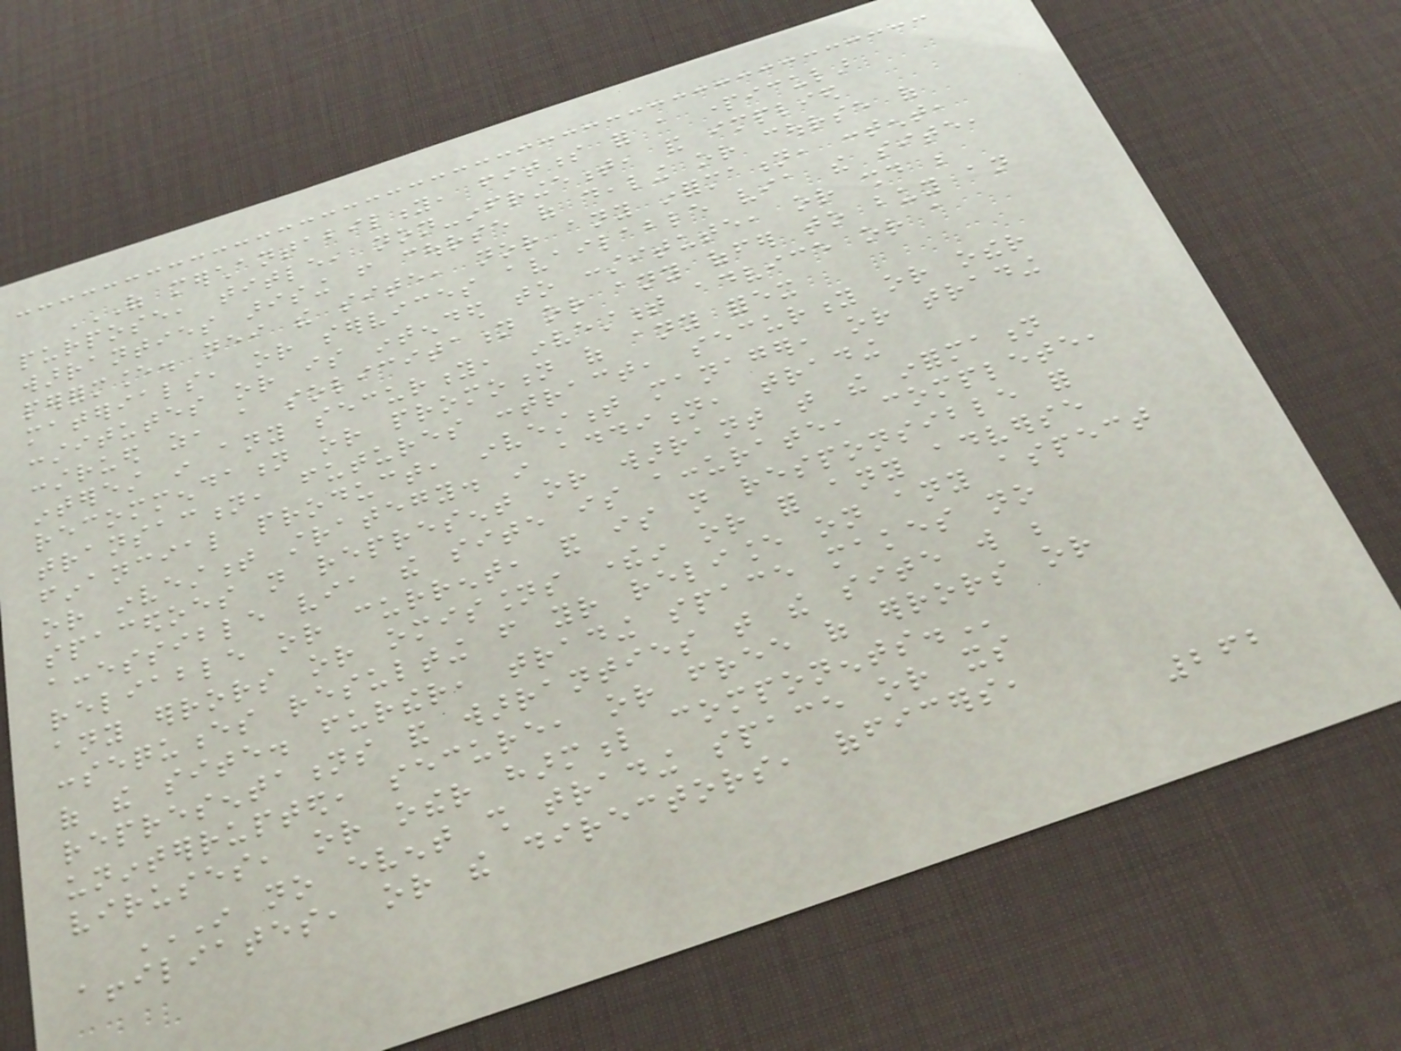OF MERCHANTABILITY, FITNESS FOR A PARTICULAR
PURPOSE, TITLE, NON-INFRINGEMENT, AND IMPLIED
WARRANTIES ARISING FROM COURSE OF DEALING OR COURSE OF
PERFORMANCE. NEITHER THE SITE, NOR ANY INFORMATION, CONTENT,
MATERIALS, OR SERVICES AVAILABLE VIA THE SITE,
CONSTITUTES OR IS INTENDED TO CONSTITUTE, OR SHOULD BE
CONSTRUED AS, A SOLICITATION OR ANY OFFER TO BUY AN
INTEREST IN ANY SECURITY, INVESTMENT ADVICE OR A
RECOMMENDATION OR PROMOTION OF ANY FOREX
TRANSACTION, FUTURES CONTRACT, SECURITY OR OTHER
FINANCIAL PRODUCT, INVESTMENT MANAGER, OR TRADING
OR INVESTMENT STRATEGY. IN ADDITION, TRADING
SPACEDOES NOT REPRESENT OR WARRANT THAT THE INFORMATION
ACCESSIBLE VIA THE SITE IS ACCURATE, COMPLETE,
RELIABLE OR CURRENT, AND IS NOT RESPONSIBLE FOR
ANY ERRORS OR OMISSIONS THEREIN OR FOR ANY ADVERSE
CONSEQUENCES RESULTING FROM YOUR RELIANCE ON ANY ASPECT
OF THE SITE. FURTHER, TRADING SPACE MAKES NO
REPRESENTATIONS AND WARRANTIES THAT THE SITE WILL BE
UNINTERRUPTED, SECURE, OR FREE OF ERRORS OR
VIRUSES, OR OTHER HARMFUL COMPONENTS.
IN NO EVENT SHALL TRADING SPACE OR ITS
AFFILIATES, OR THE DIRECTORS, OFFICERS,
262
